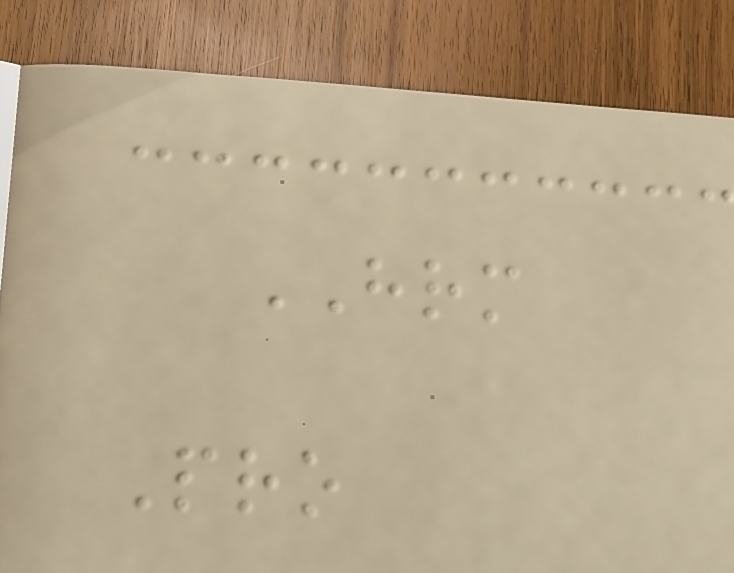HRM
Pro
